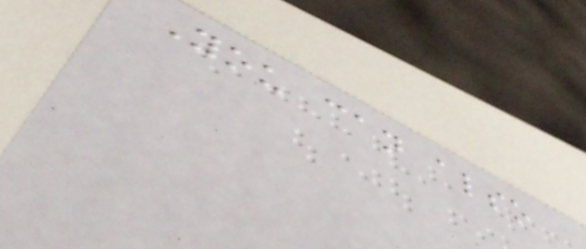You can also
